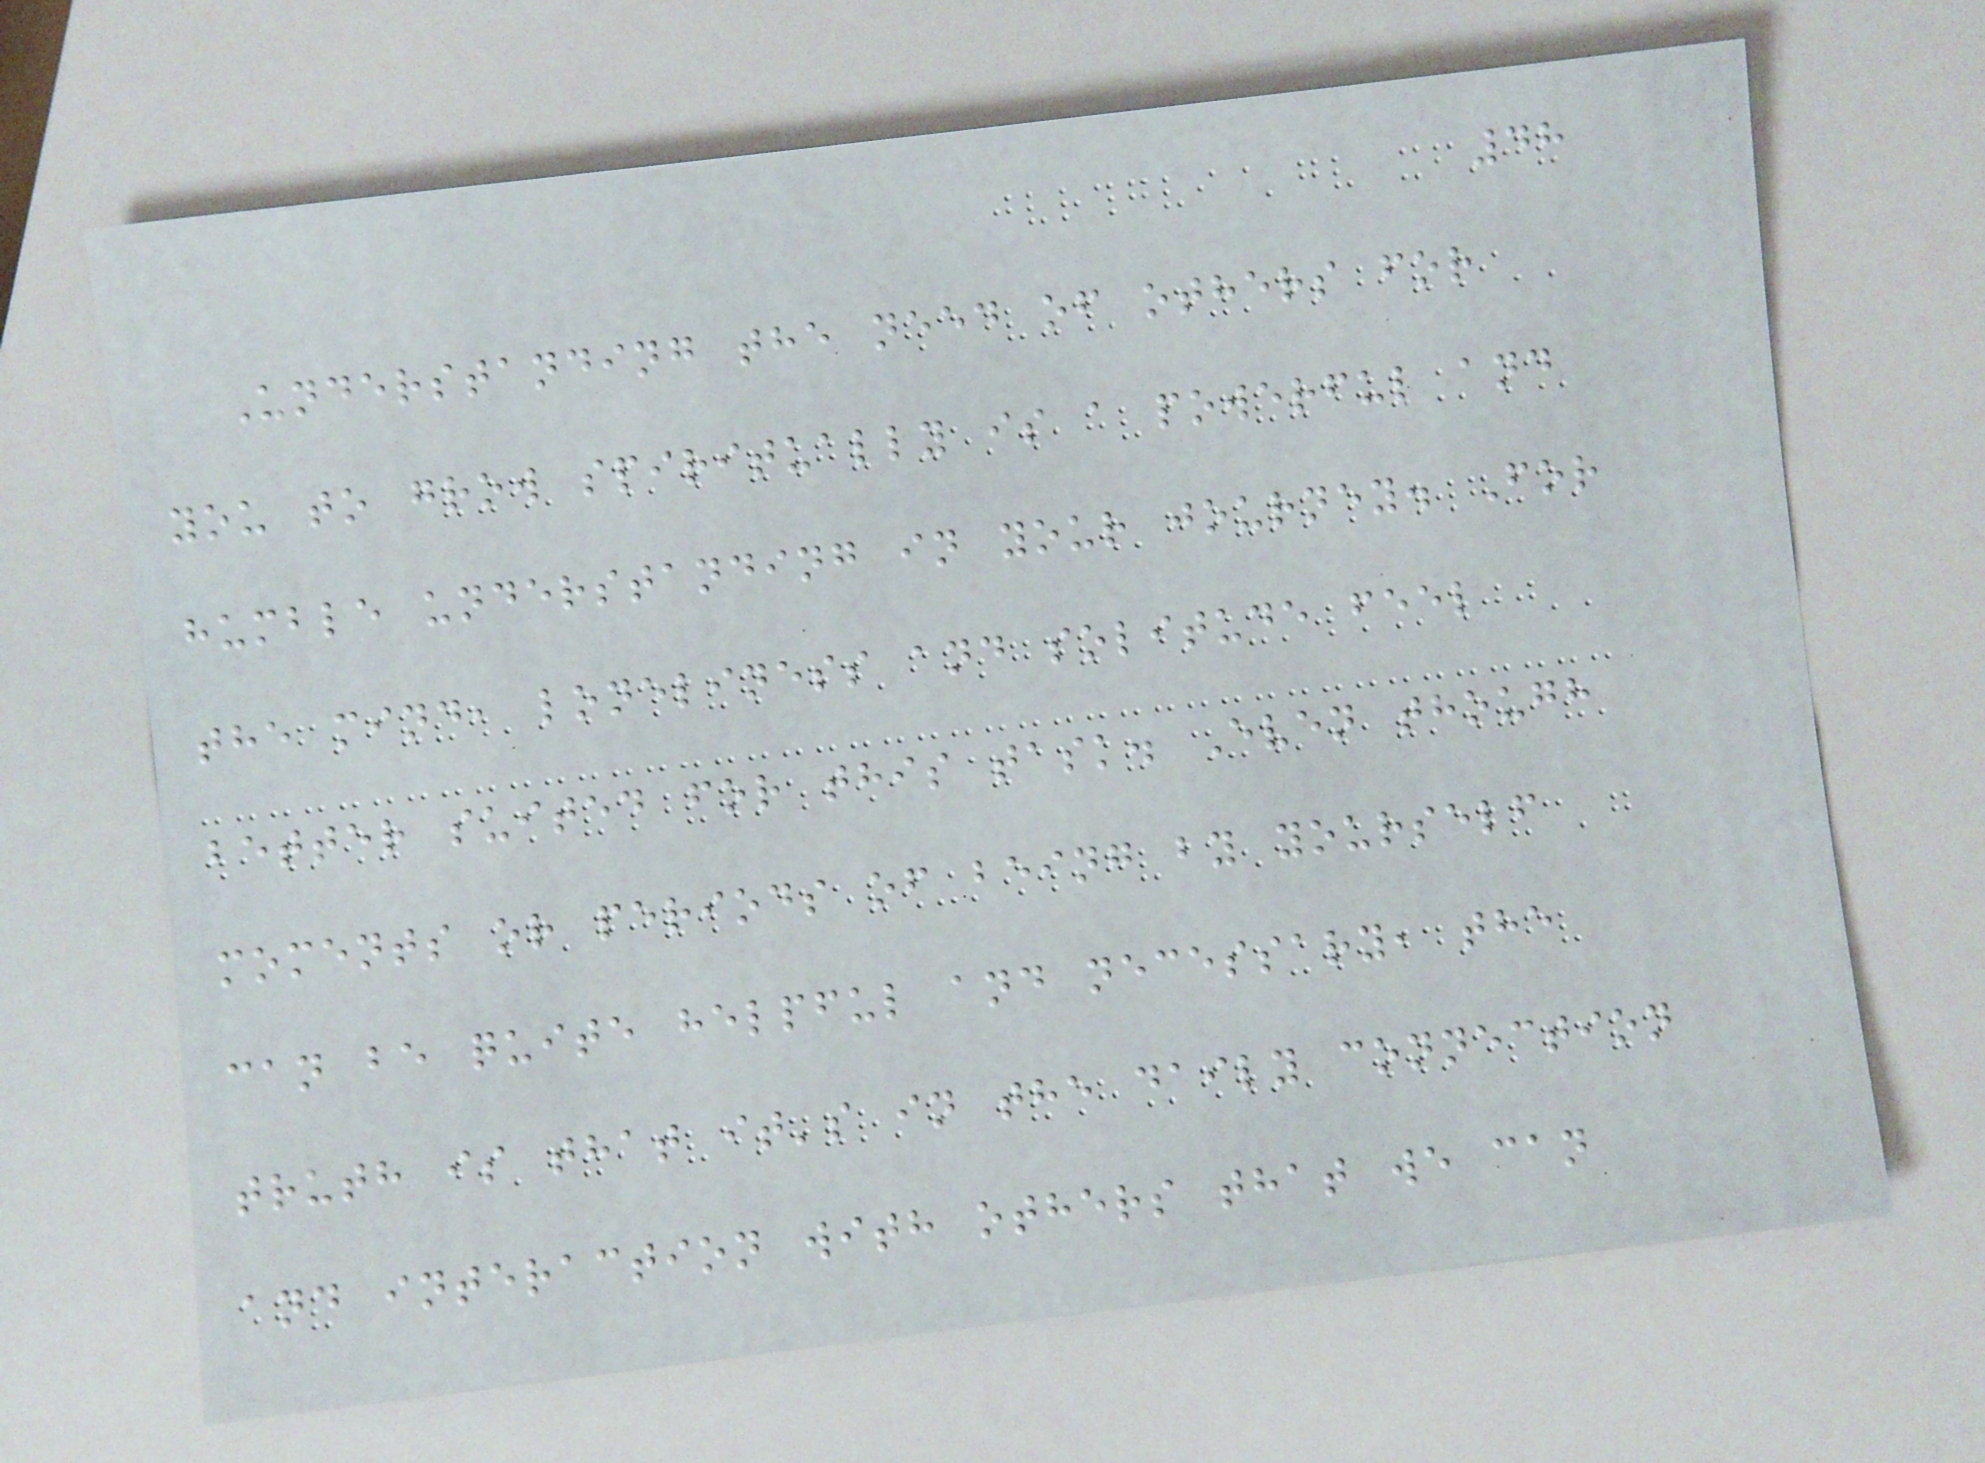48
Understanding the need of others for
you to grow spiritually is a powerful and
humble understanding in your journey. For
the mind, loneliness and solitude feel
better suited for this task. Even though
moments or periods of being by yourself
can be quite helpful and necessary, the
truth is that it's in the daily connection
and interaction with others that we can
